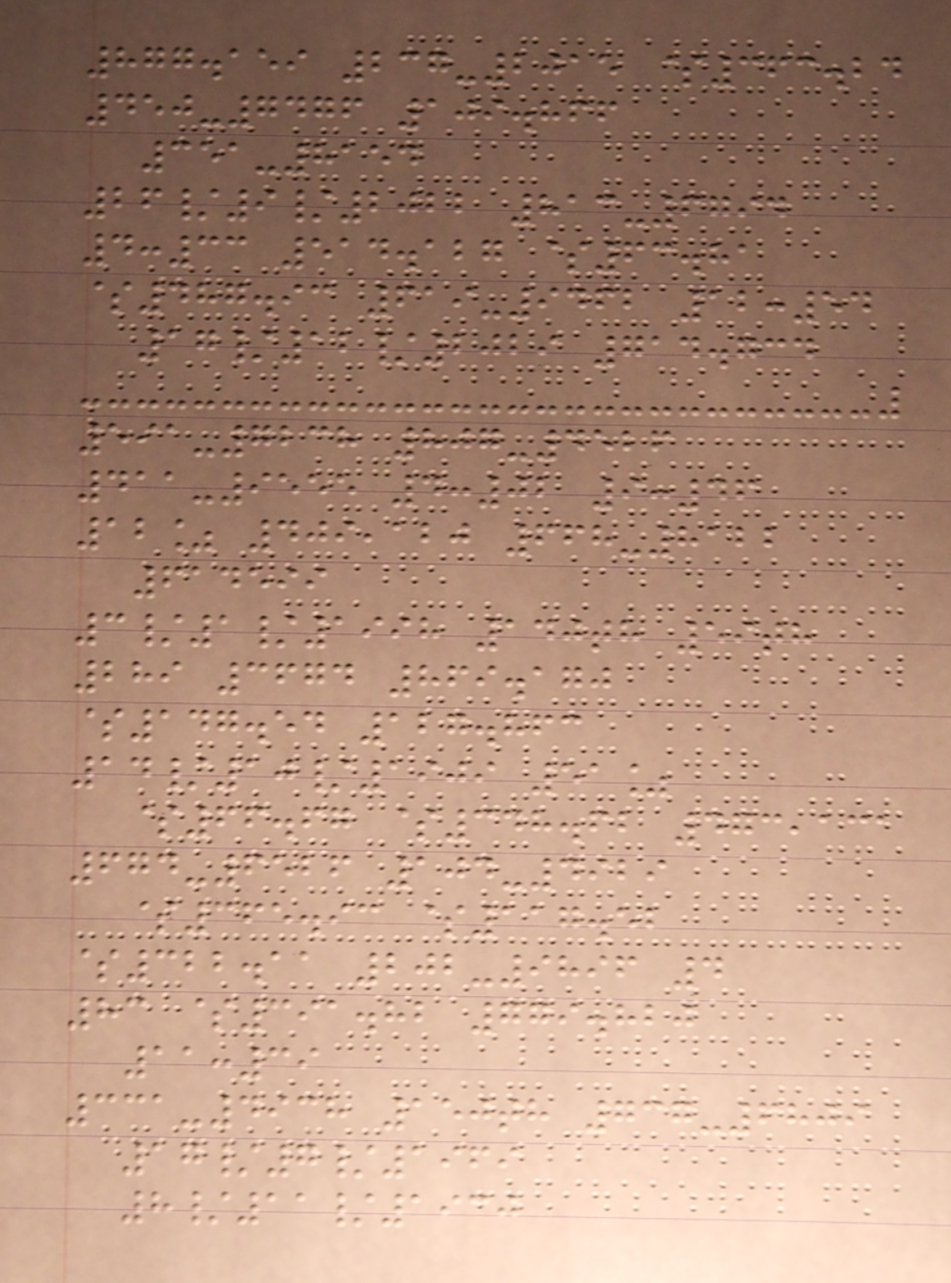877.159 237-2015 $363.24
450-7476 109.866
351-8154
26/9/2022 813-6794
4:33 514.127 $63.81
$487.93 619-9462 12:54
17/12/2029 714.734
591-7238 807-4526
411-9555 4:02 9:46
12% 409,120 668-8122
614599
3/1/1998 140th 59th
289 3674 869.170
$147.54 127.863
14/10/1909 51%
$66.67 $348.62 473,131
674-6526 104-4929
$365.93 $117.52
$322.11 202-9896 4
83 $391.82 779.820
11:39
331-4938 150th 737-6809
17/7/1969
8/11/1930
